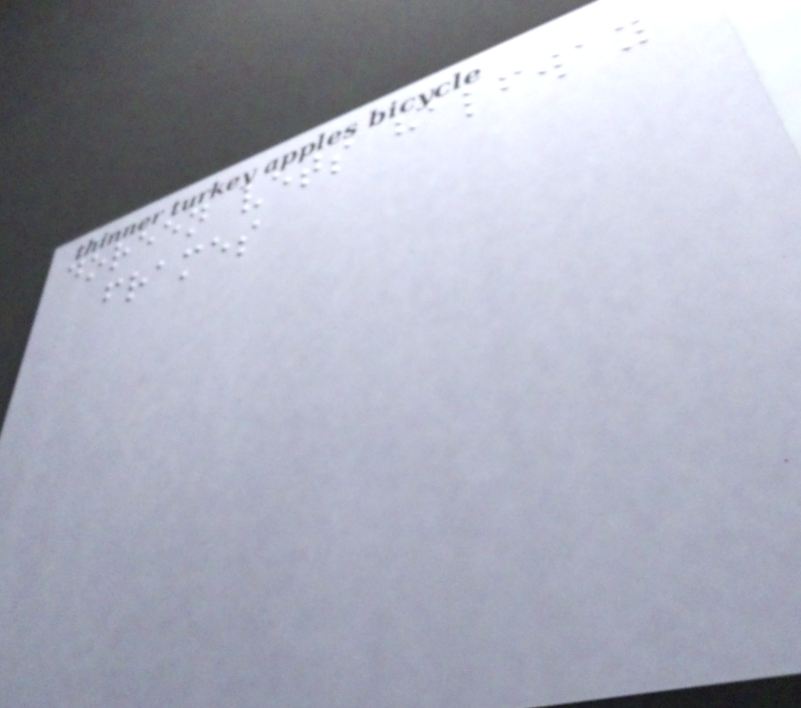doreen vets halfway
frames
